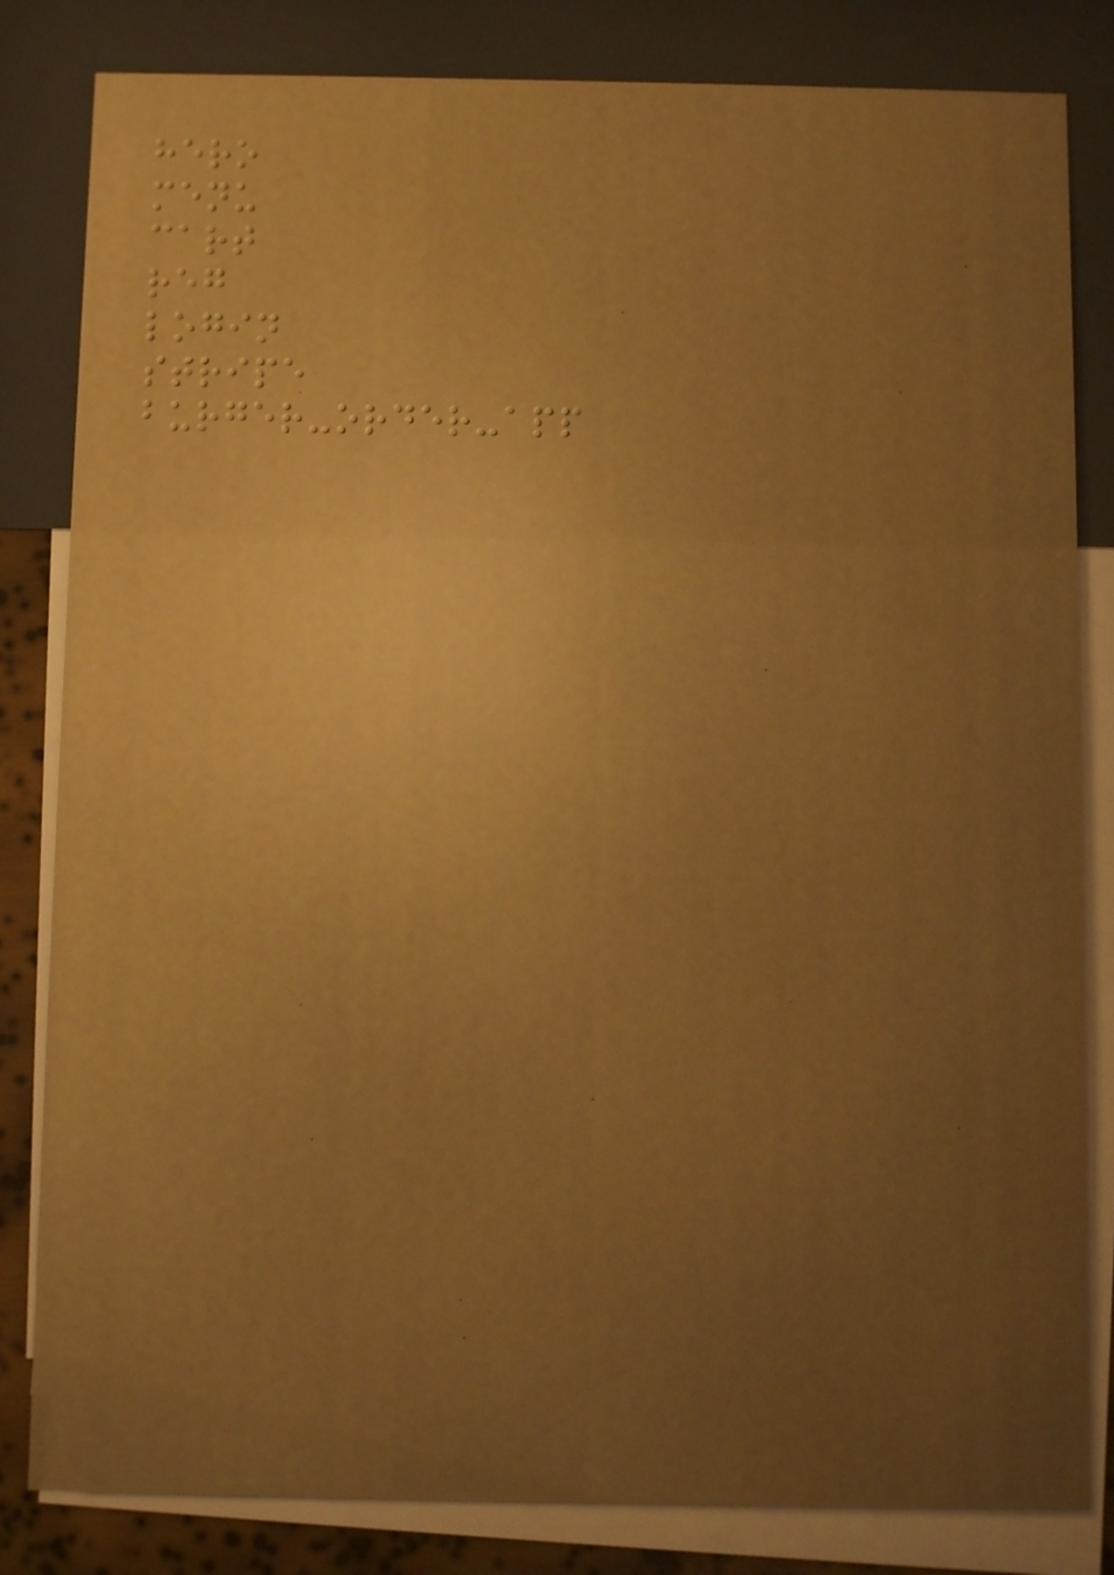hero
menu
cart
reg
login
stripe
burger-order-app
